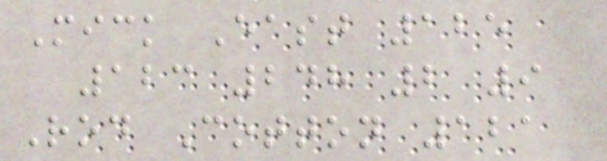Mick East 125
123 248 2 9
Rod Cotton 121
